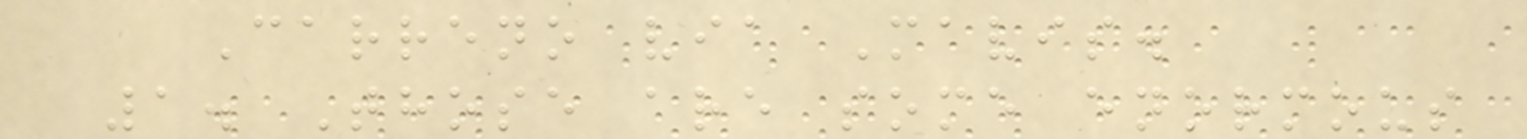Carreno via Mavis.
1. Those are some enormous
